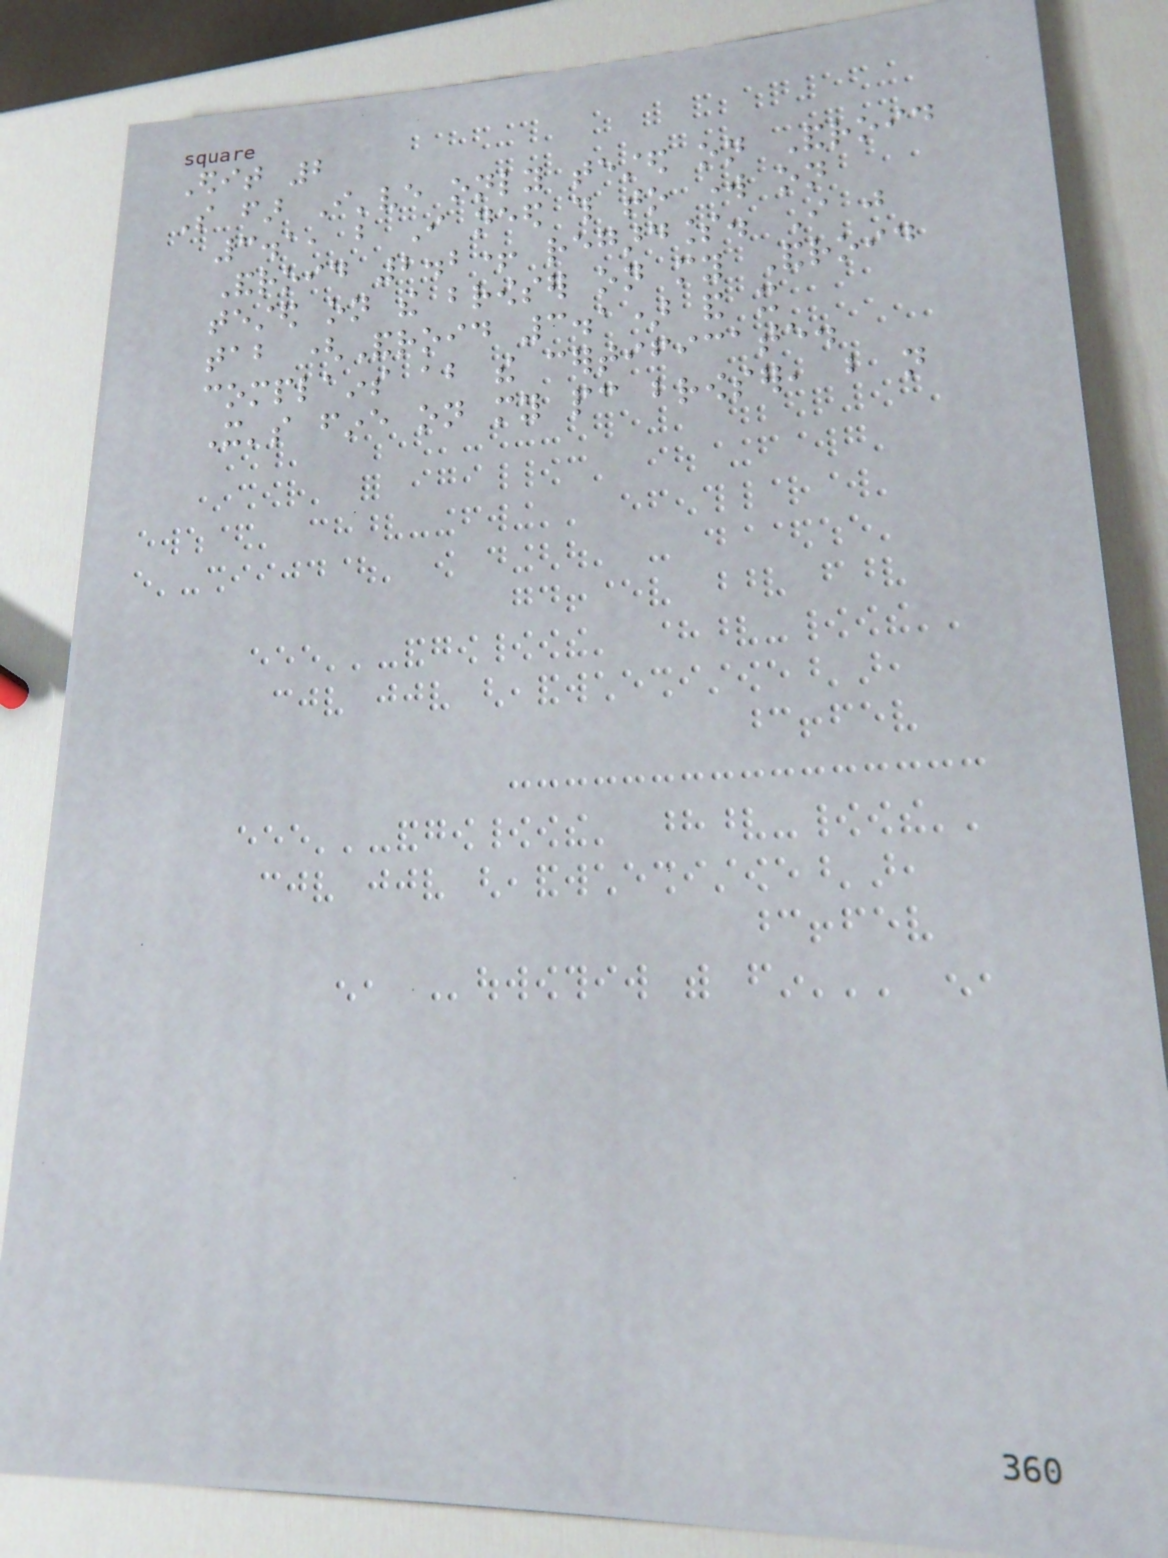Edit 2
So far I've only tested on Android
3.1, but I need this to work on
Android 2.2+ regardless. I just
tested on the browser on my Android
tab (Android 3.1) and it
complains about the certificate.
It's fine on my pc browser, but not
